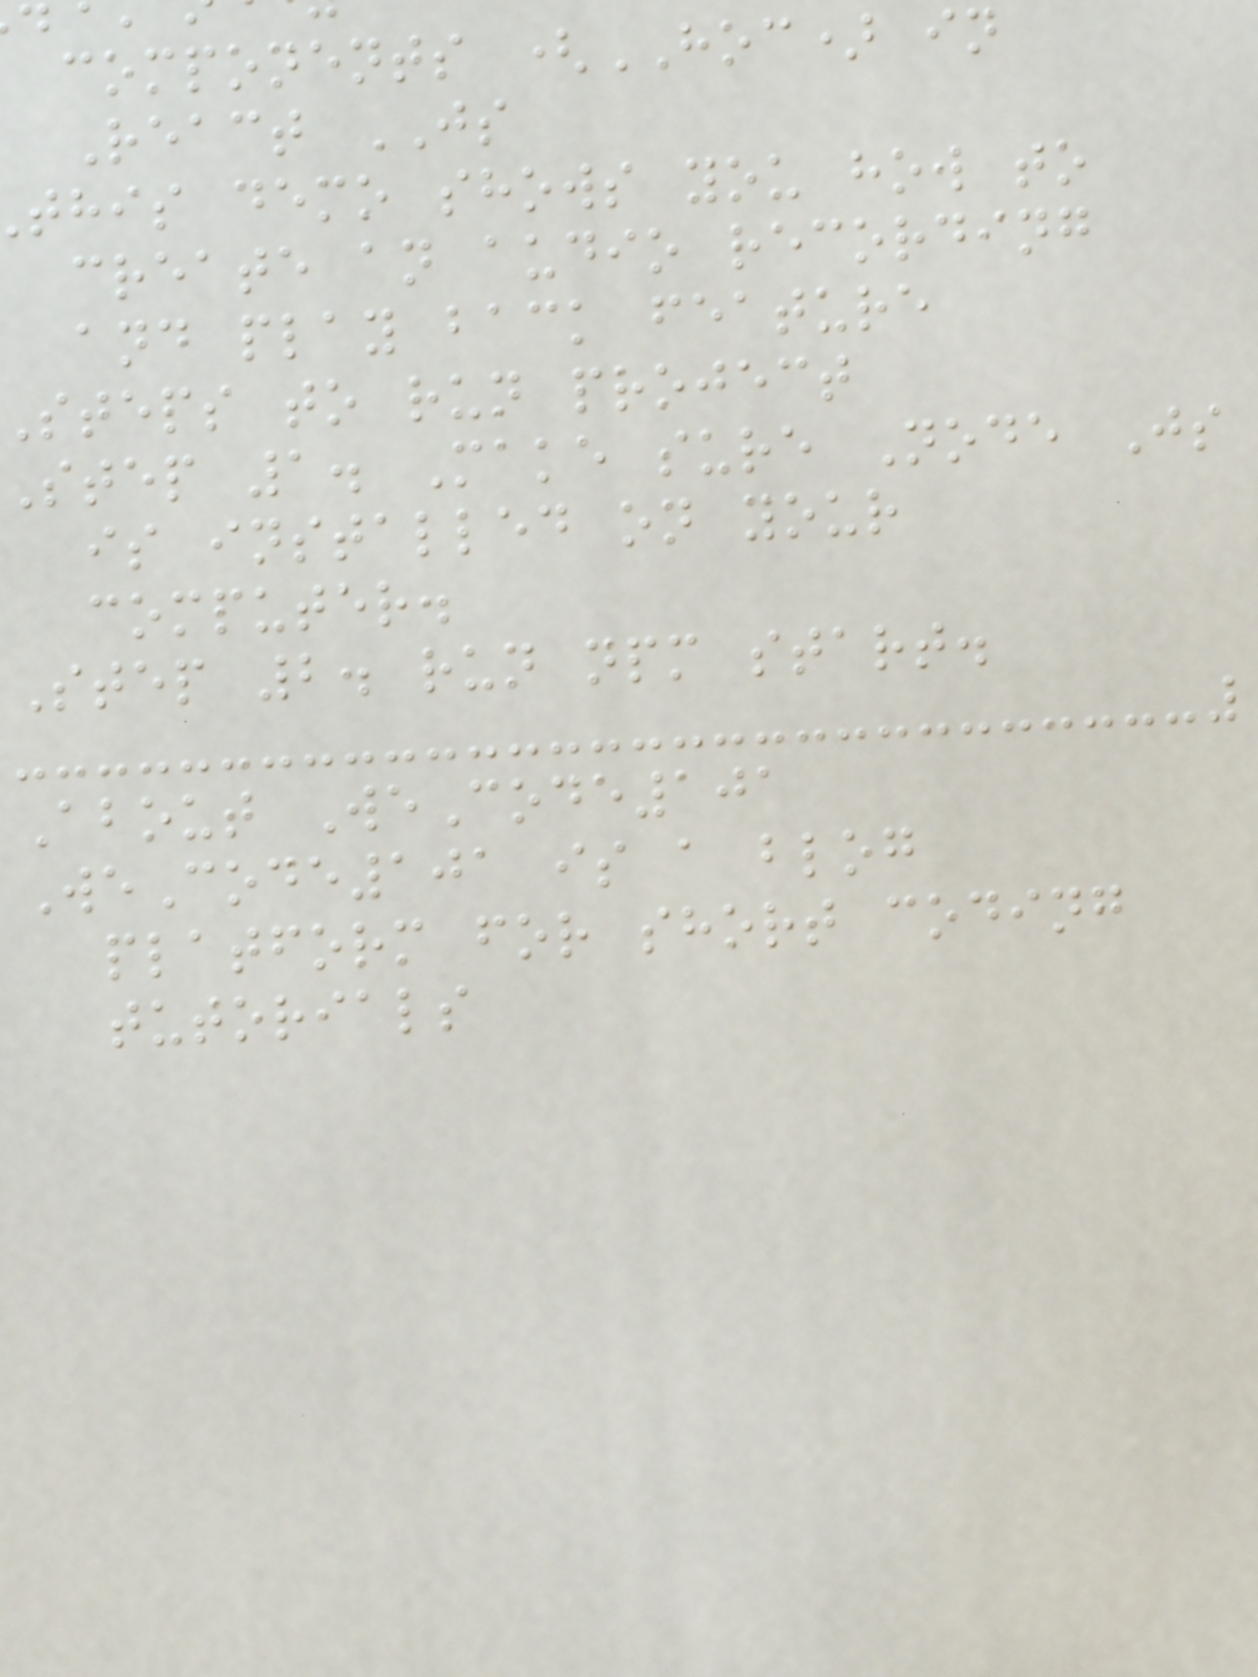components (HOC) in
React JS
this demo shows you how to
create an audio recording
and play back feature
steps to run project
step 1. Make sure Node Js
is installed on your
computer.
Step 2. run npm start.
About WeCode101
WeCode101 is a blog
platform for short coding
tutorials
